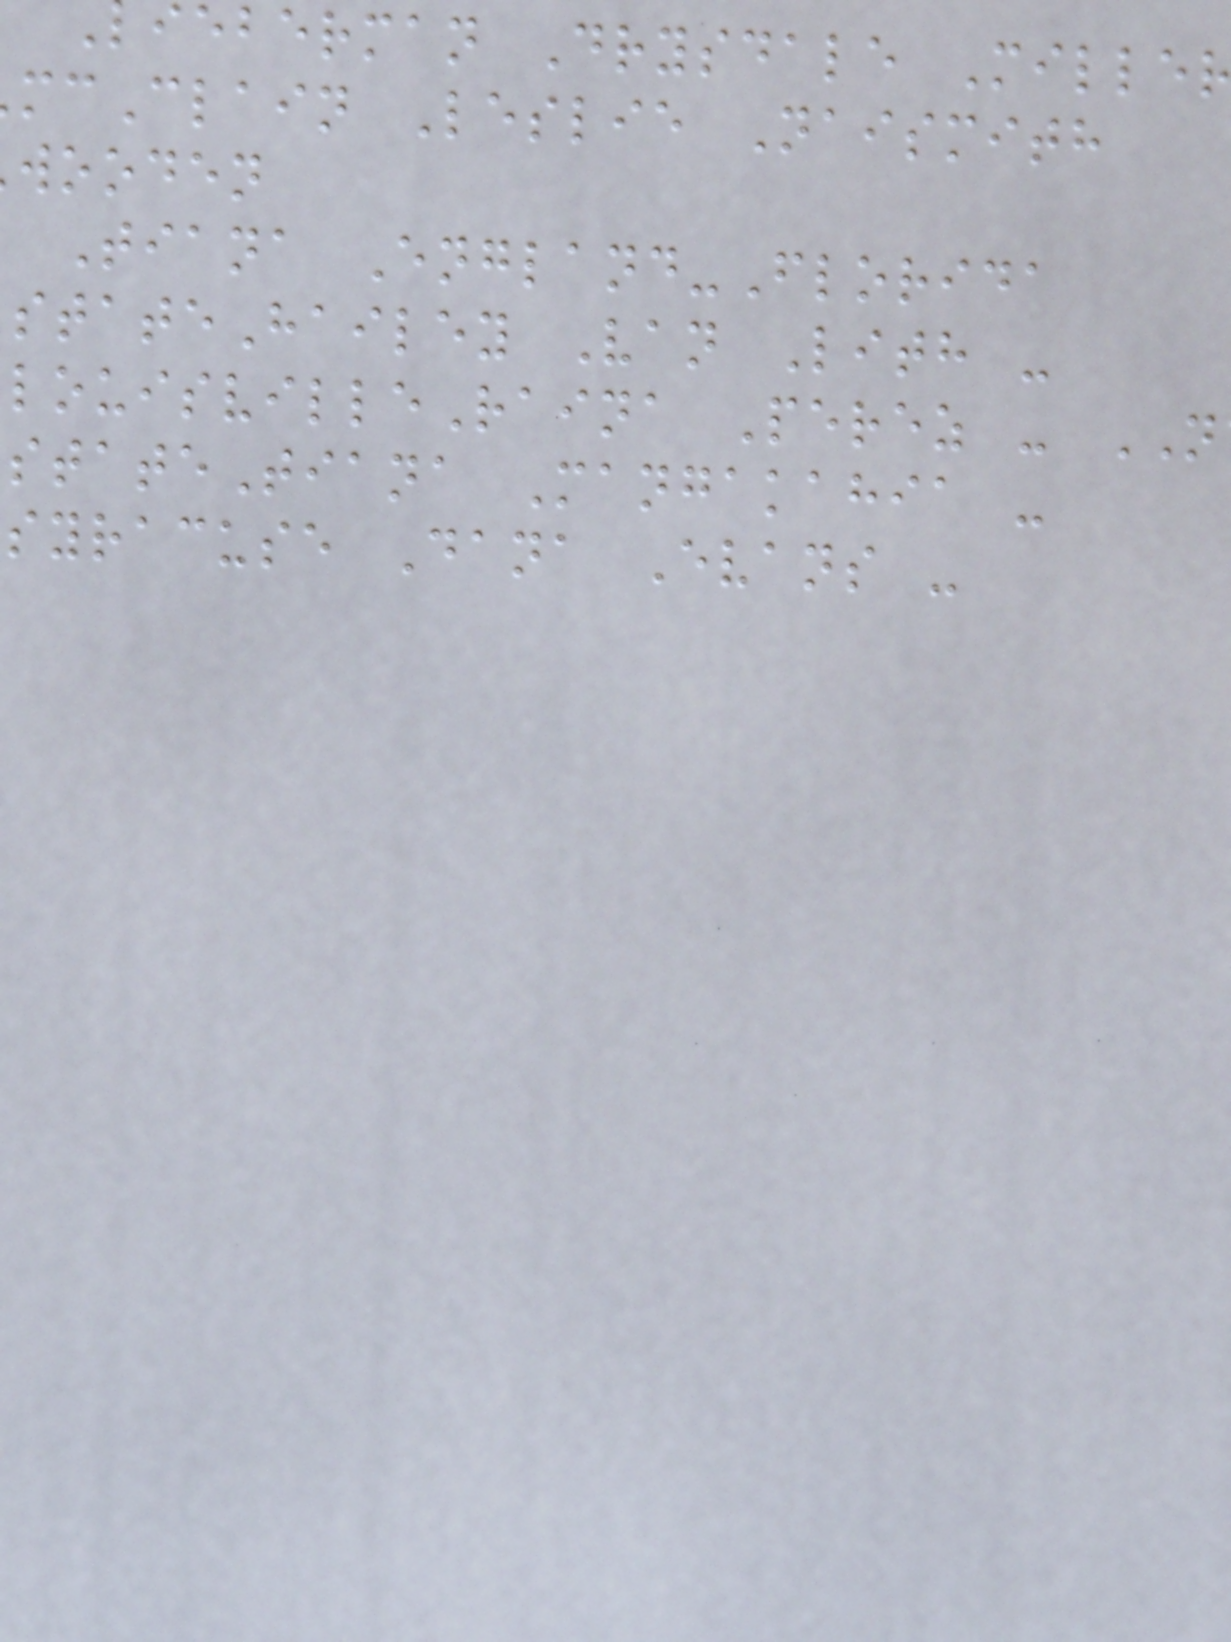ieberman Drysdale Miller
cClain Leslie Naismith
wooden
Tiana England-Florida
tateHailey Van Lith -
ouisvilleRaina Perez -
tateTiana Mangakahia -
syracuse Dana Evans -
